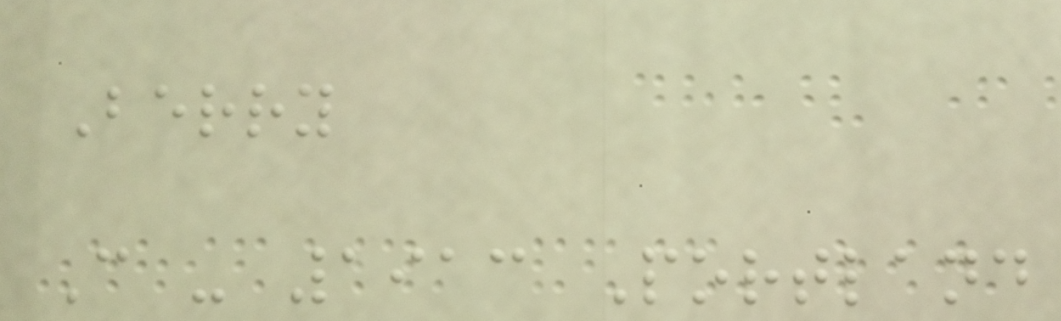Berry
C - 1913 Portland
